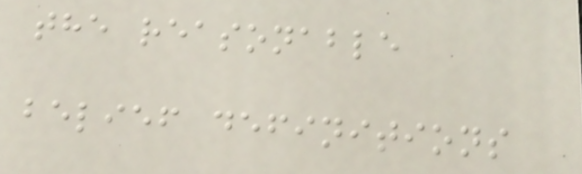the reasonable
belief definitions
